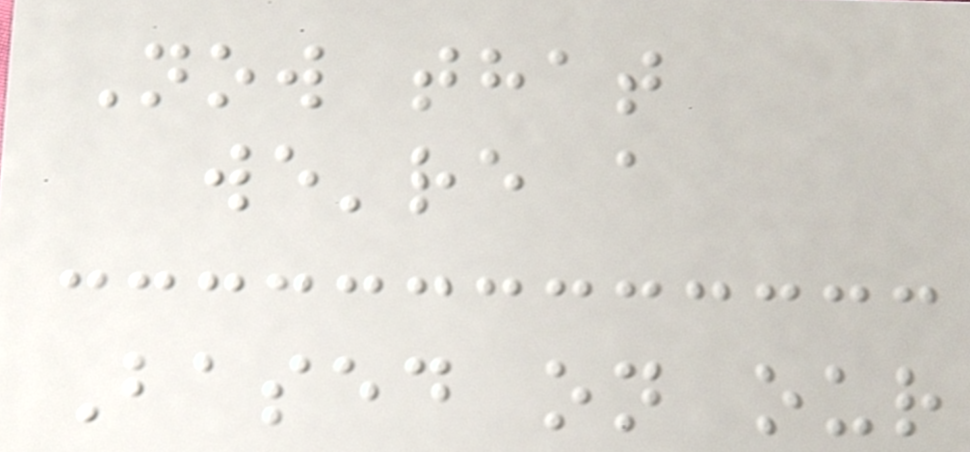Now that
we're a
Based on our
